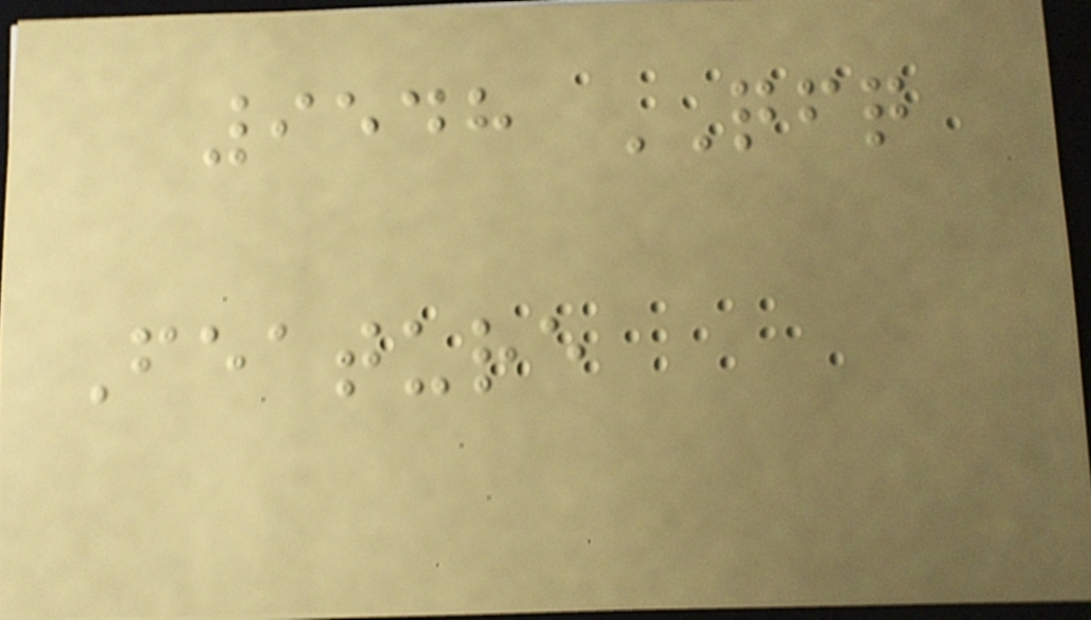9548 QFQ
Feature
